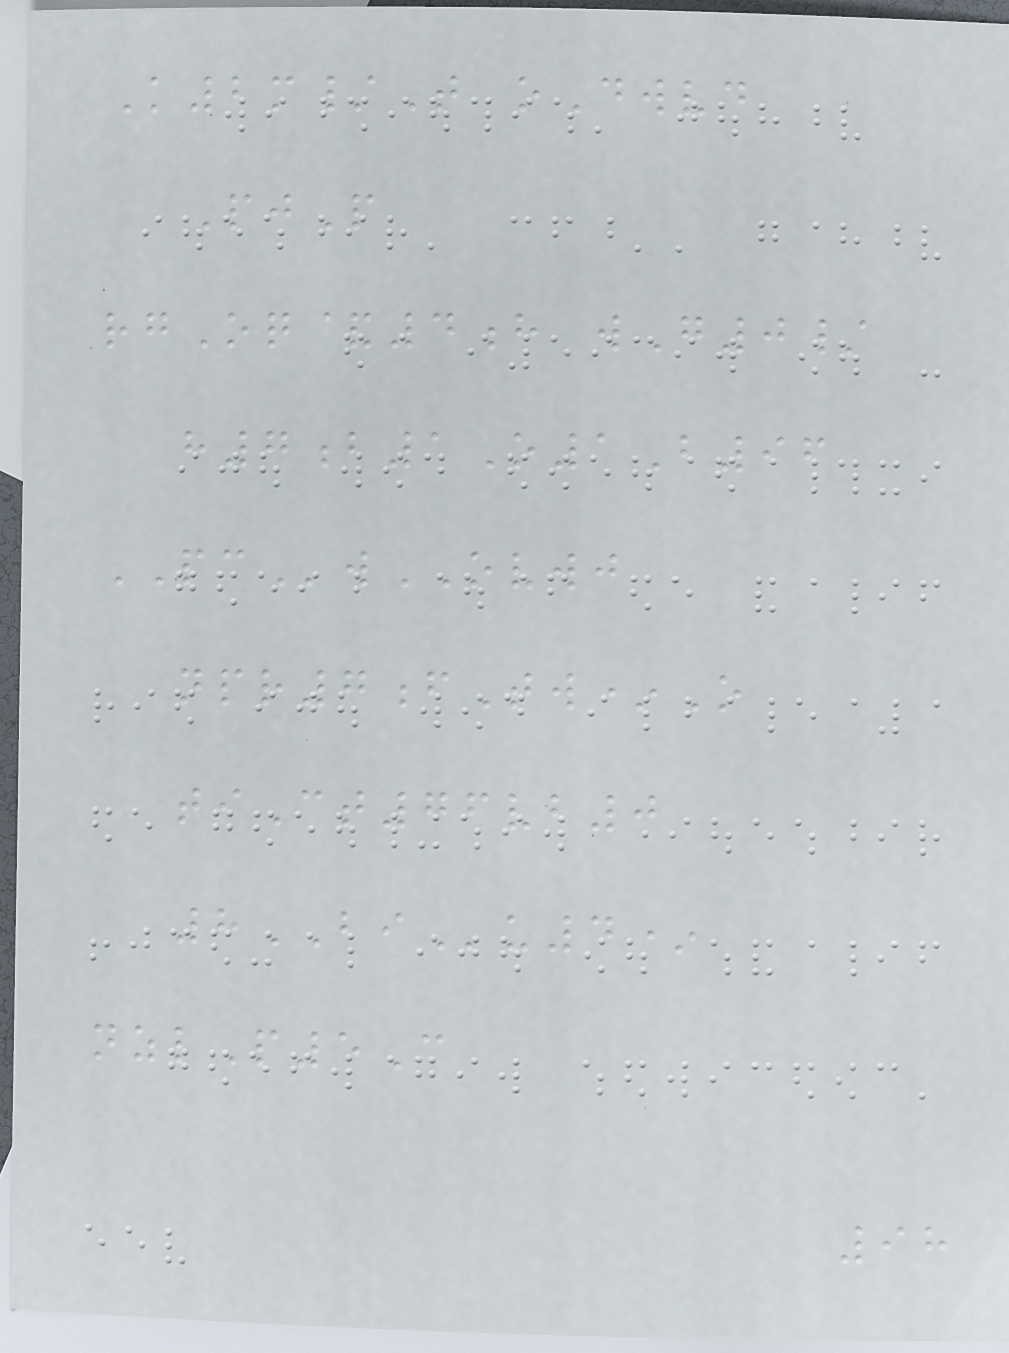K2m/T oDwvd
PjP
rgOq&4h wG0/
h7b1O1B96
PCwOVWJ
npr7fTw*O
tiCt76vb0
8BIu4*
nzlP5C
98
